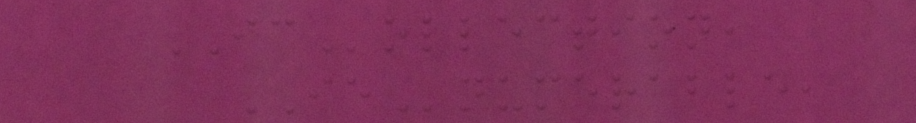ICollection,
IEnumerable,
